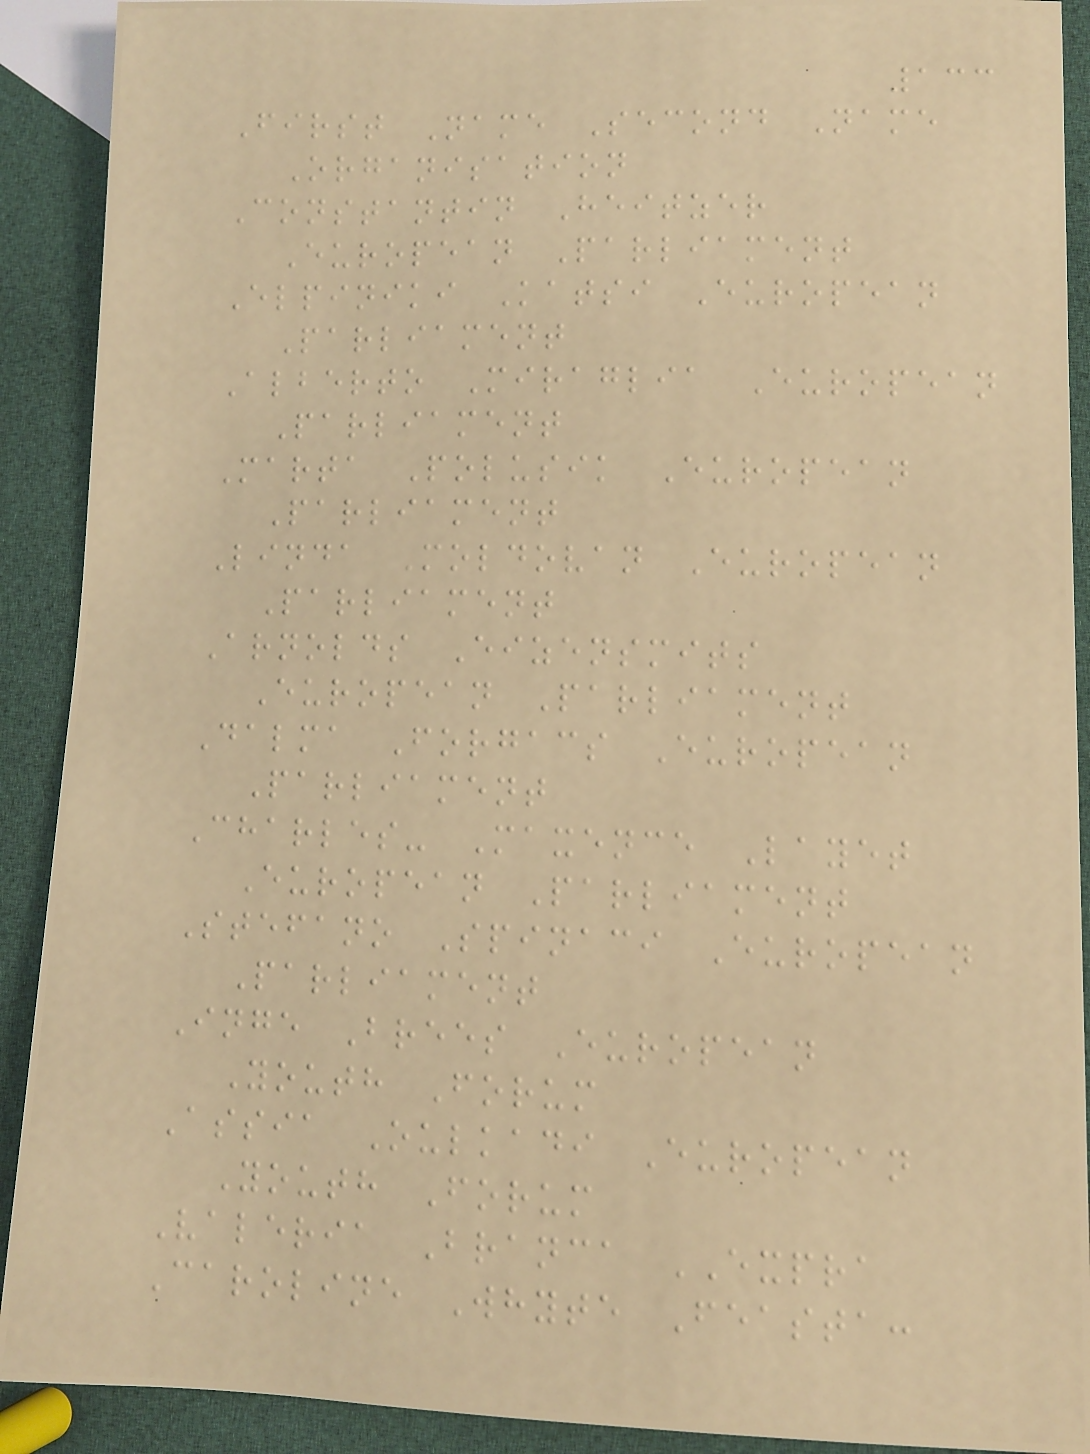133
First Name Second Name
Organisation
Constantin Heitzer
European Parliament
Elpiniki Katsi European
Parliament
Alberto Miraglia European
Parliament
Marta Polusik European
Parliament
Linda Moldovan European
Parliament
Arnolds Eizensmits
European Parliament
Dalma Forgacs European
Parliament
Charles- Maxence Layet
European Parliament
Stefano Spinaci European
Parliament
Inge Brees European
Youth Forum
Assia Oulkadi European
Youth Forum
Valeria Branca EXPRA
Caroline Whyte Feasta:
